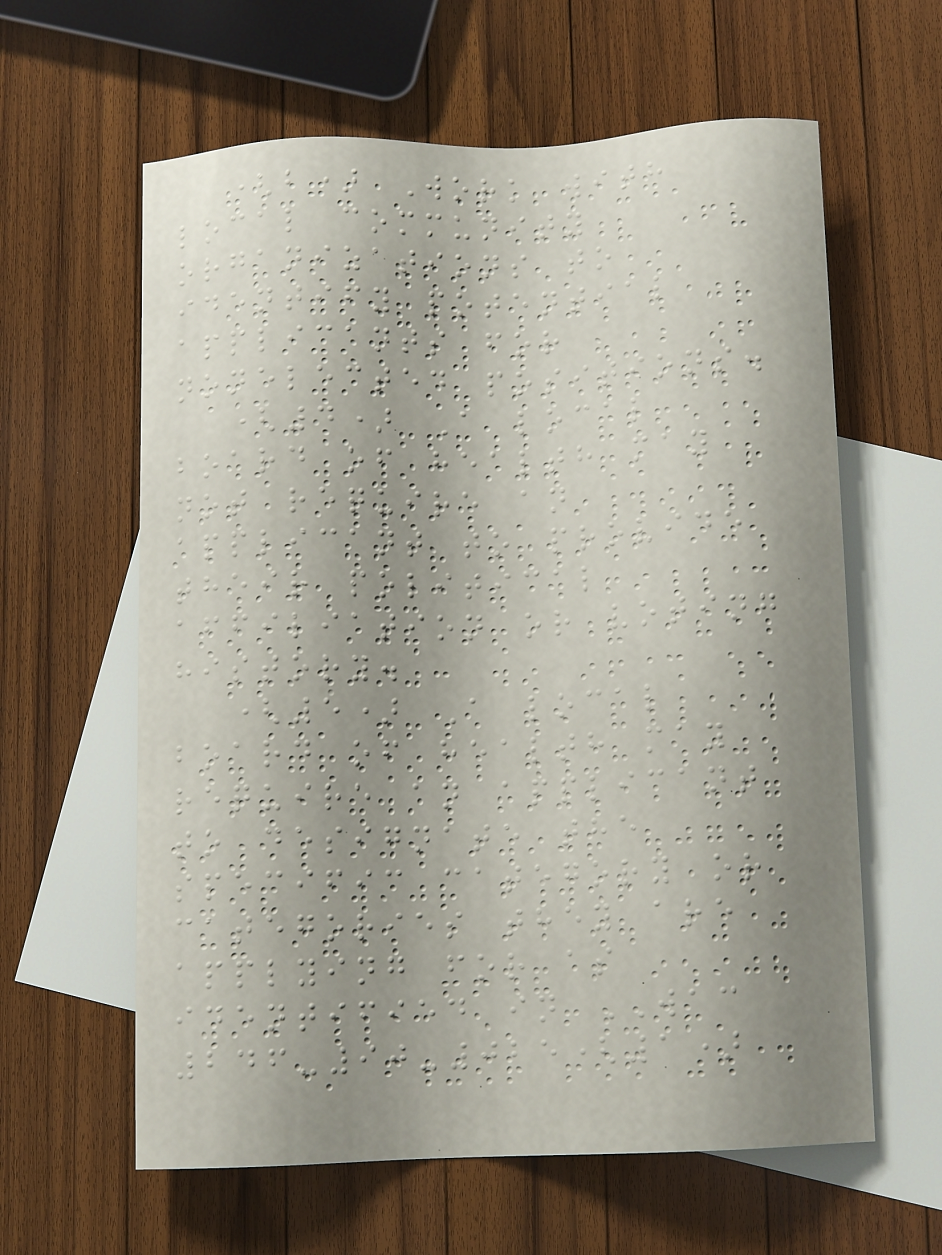(b) Work with
local community
organizations to
identify potential
applicants for
nonelected positions.
(4) A local
board of health may
not require an
applicant to provide
their political
affiliation or voting
history.
(5) A local
board of health may
require an applicant
to designate the
specific category or
categories they are
applying for as
identified in WAC
246-90-025(1)
